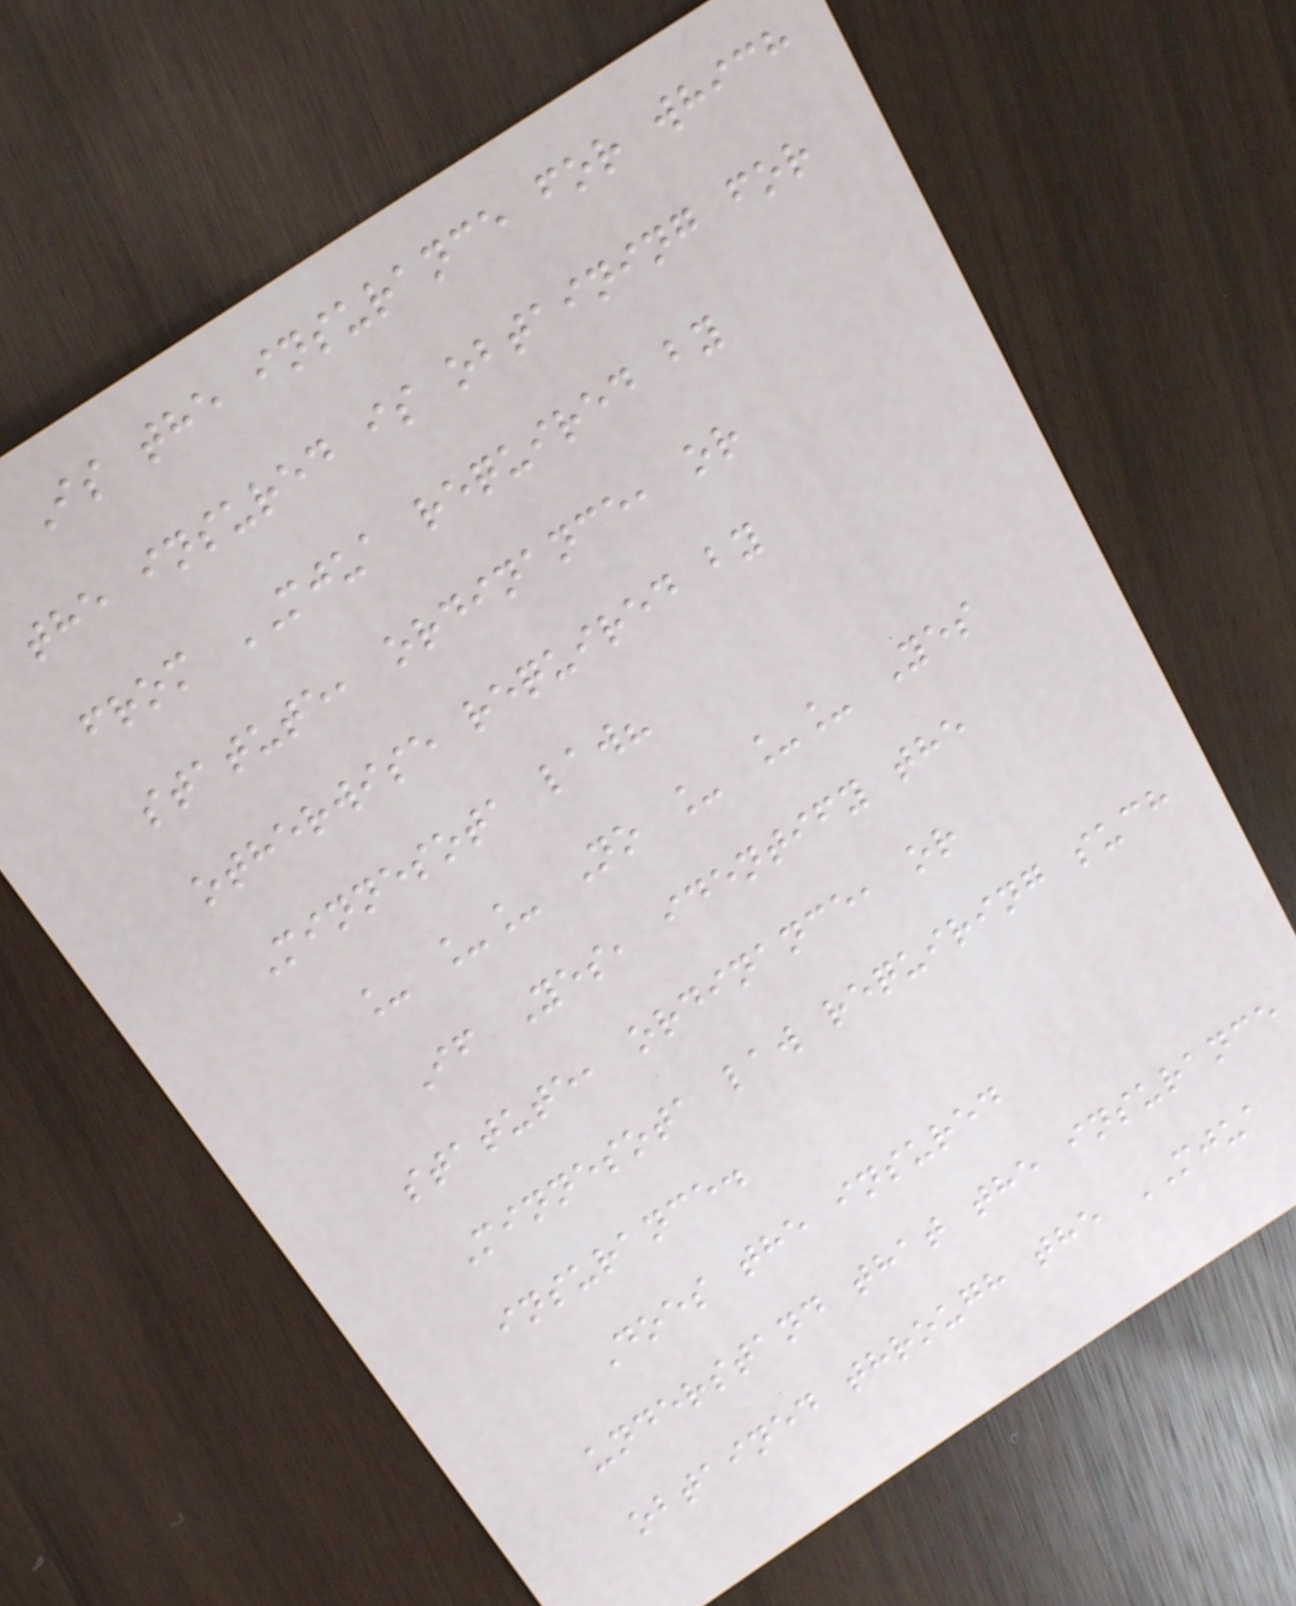Is the insurance for which
the insured is obtaining for
from MJUA required by
statute, ordinance, or
otherwise required by
Minnesota law?
_ __ No _ __ Yes
If Yes, identify the
statute, ordinance, or
Minnesota law requiring such
insurance.
Does the insured
understand that the insurance
obtained through the MJUA
